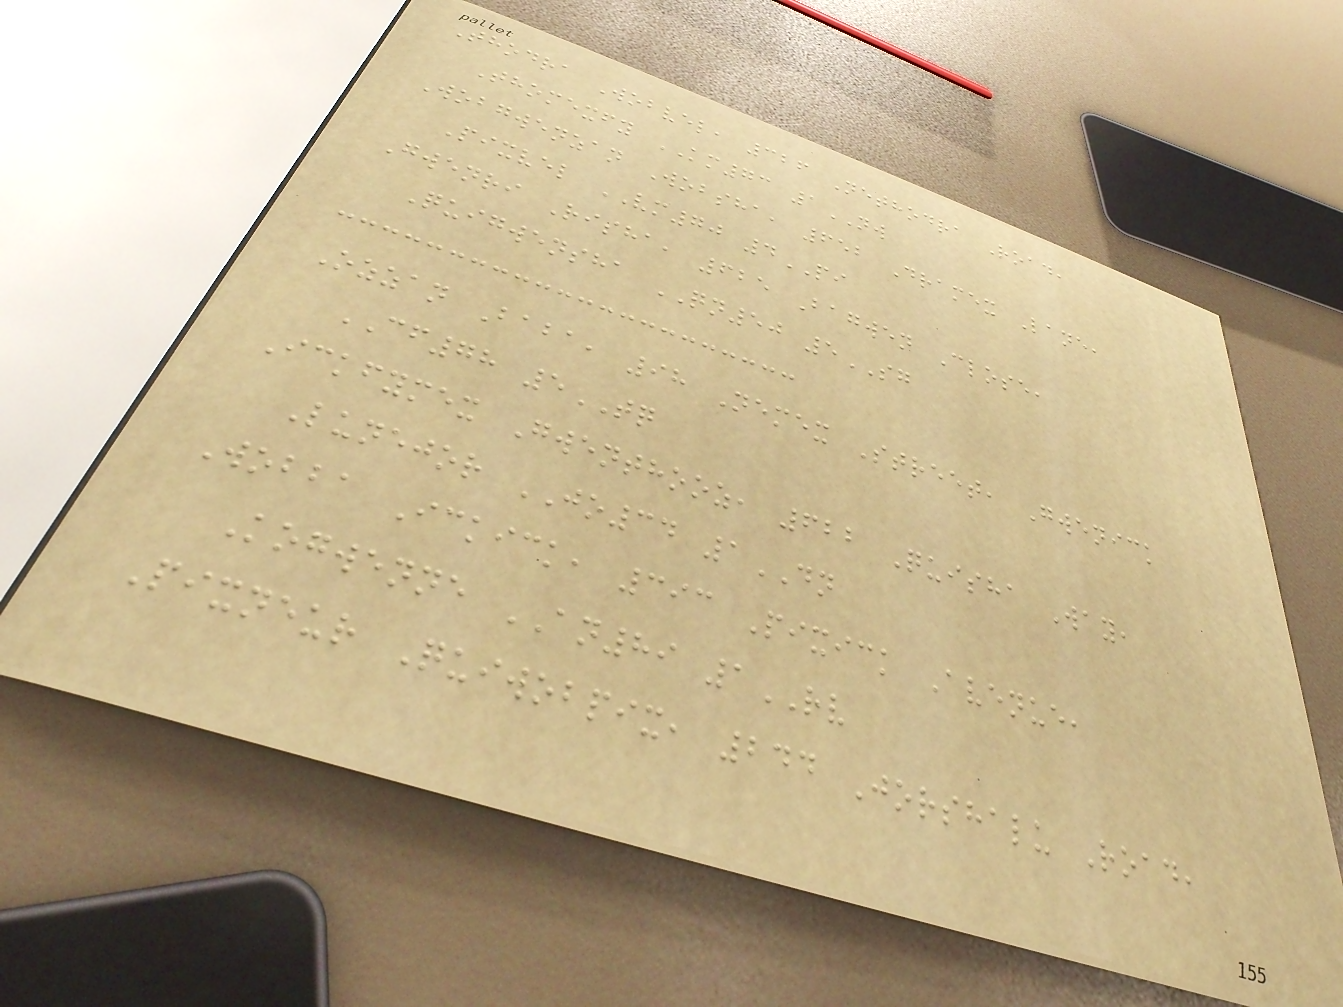Thodra Wobvel, 326 Nethodra Road,
Thomexfy KM73 1NW
Wobgwenzan Wobsha, 652 Dramex Lane,
Pixvel VM70 4PI
Gwenri Risha, 625 Bagwen Close,
Quigwensha QN50 5SG
Ozzan Baba, 98 Nemex Street, Gwenick
CF78 5TQ
Ickfymex Gwenthooz, 622 Quisha Way,
Lunejor JO34 1DN
Wobba Ickick, 393 Pixick Avenue,
Kogwenne AN89 1RV
Pixneur Quiwobpix, 244 Jorshalu Road,
